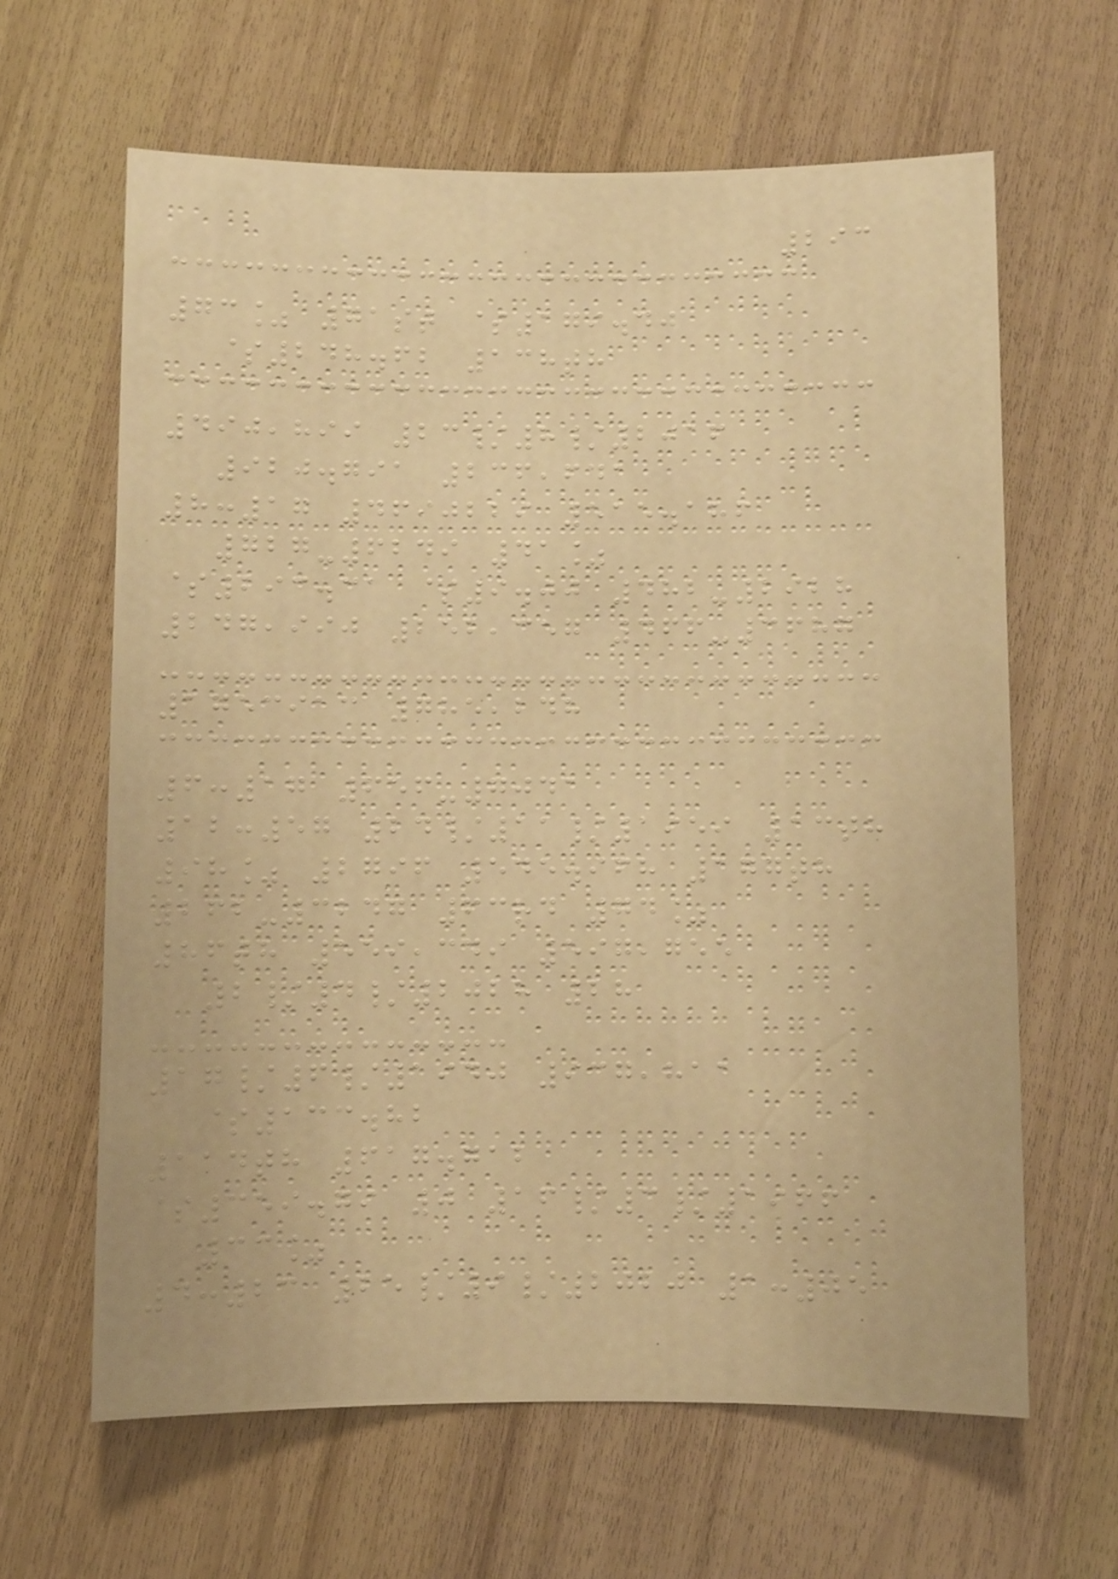293
73% 71st $179.40
$248.62 138th
490,899 23/8/2016
920.791 236,641
8:17 4690229 515.186
727-6249 41%
$293.31 $9.00 482-2928
247,990 252,357 466-3687
1753913 785,248
6:17 656-7041
12:57 24/11/1959 13th
98% 2796 545.968 177th
262-3247 63rd 74%
86th 559,349 597,755
2/4/2028 28
17/6/1940 937,811
$133.82
114th 617.712
$359.79 0 16/3/1966
33%
4:23 25/9/2020 1:05
